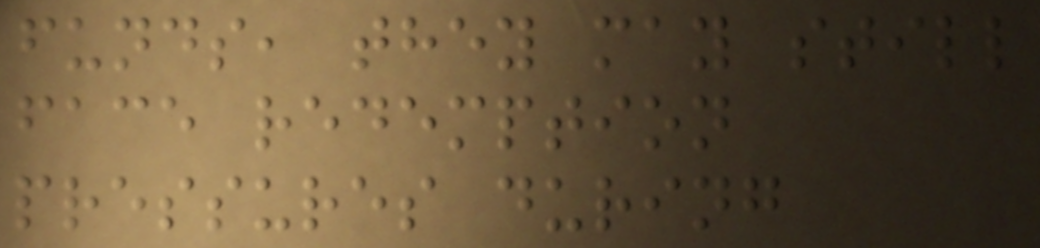funds, they may still
face redemption
pressures during
